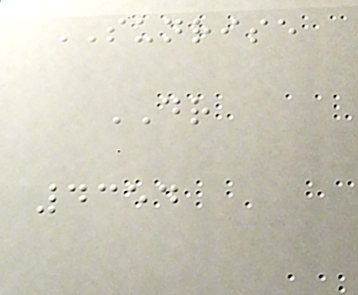SUNRISE
DR
4354
